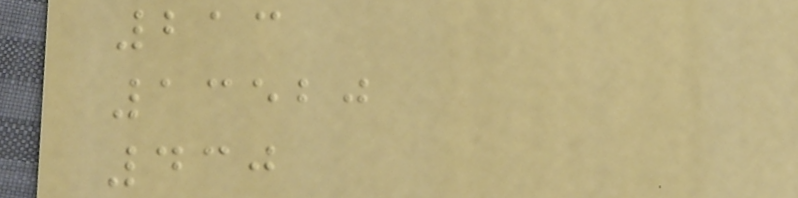213
13520
430
